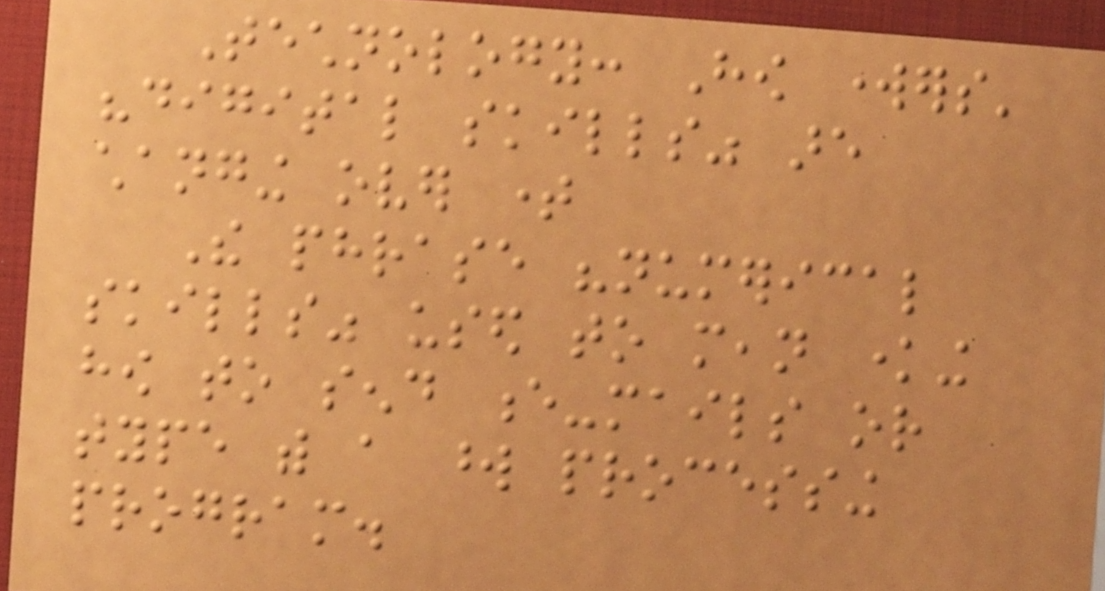Technology: How workers'
"digital skills" are
changing over time
The phrase "numerical
skills" used to mean knowing
how to send e-mails or
type with a word processing
program.
